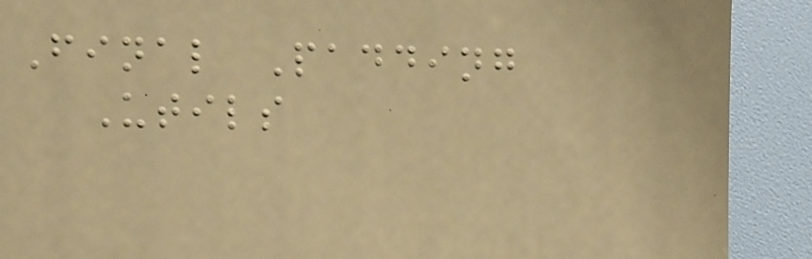Final Padding
Utils
